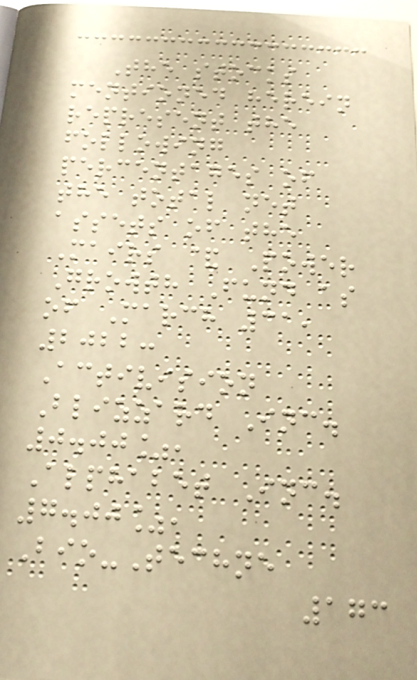The stocks
mentioned herein
represent the
following
percentages of
the total net
assets of the
Mairs & Power
Growth Fund as
of March 31,
2022:
Activision
Blizzard Inc.
0.00%,
Alphabet Inc.
7.00%,
Bio-Techne
173
